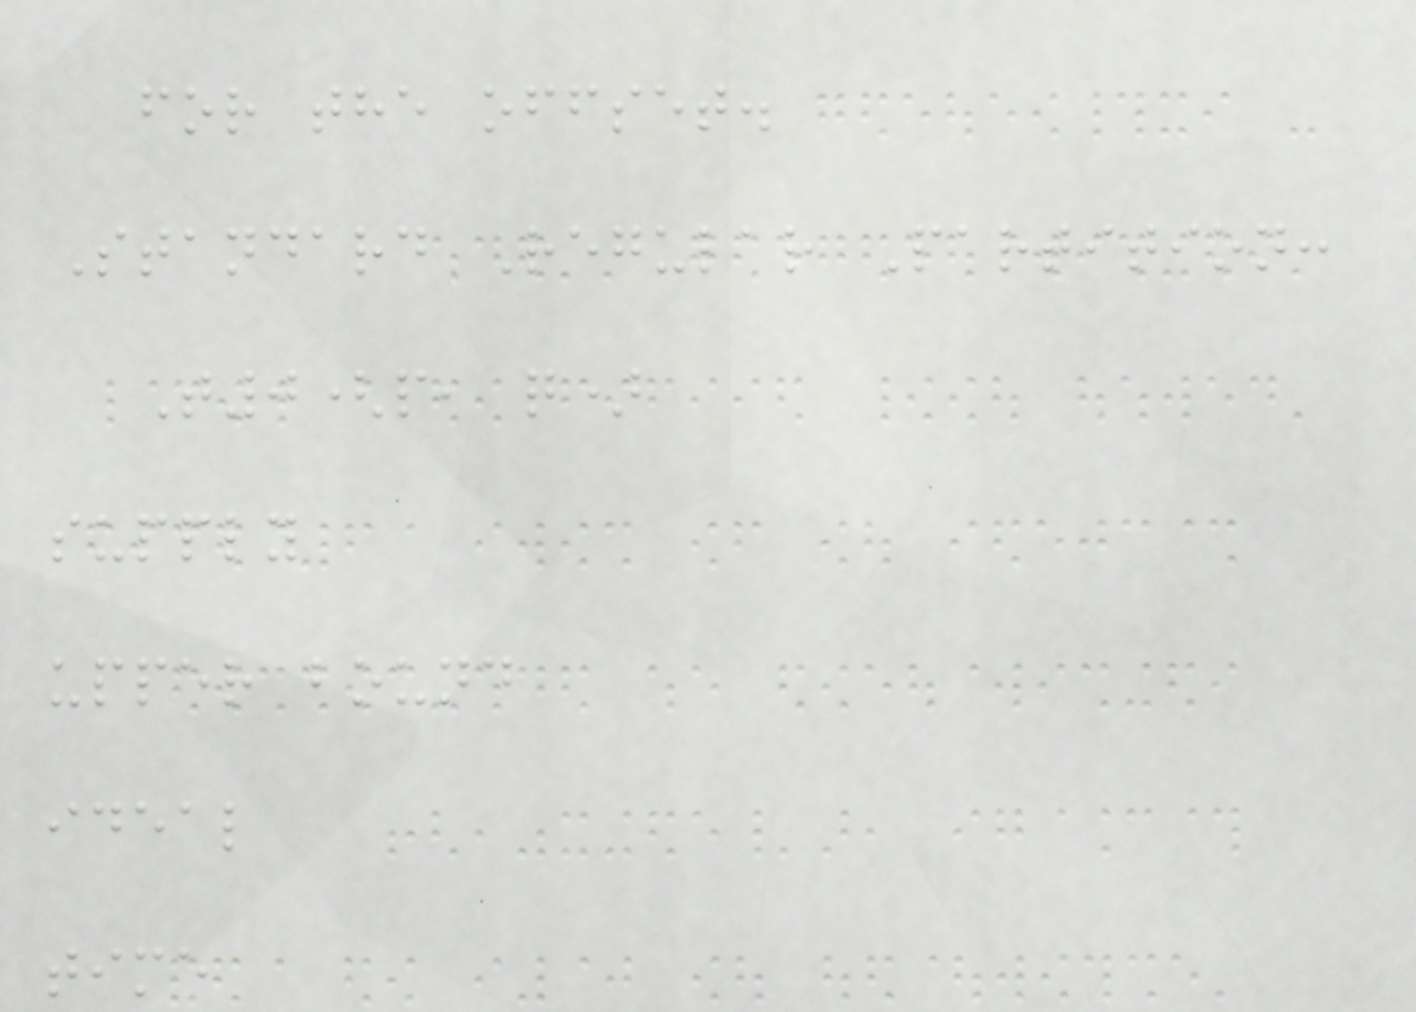for the offset.
Standard Regular Partition:
T0(p, q)
supply
upper bound
ideal
time
